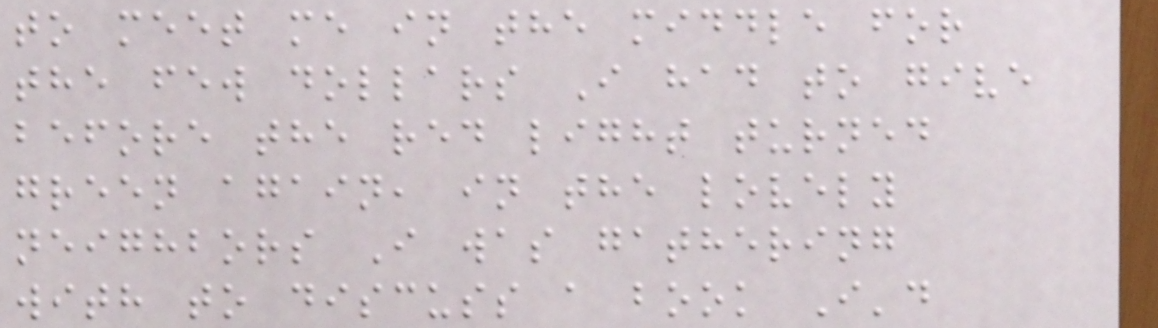to meet me in the middle for
the few dollars I had to give
before the red light turned
green again, in the lovely
neighbors I was gathering
with to discuss a book I'd
